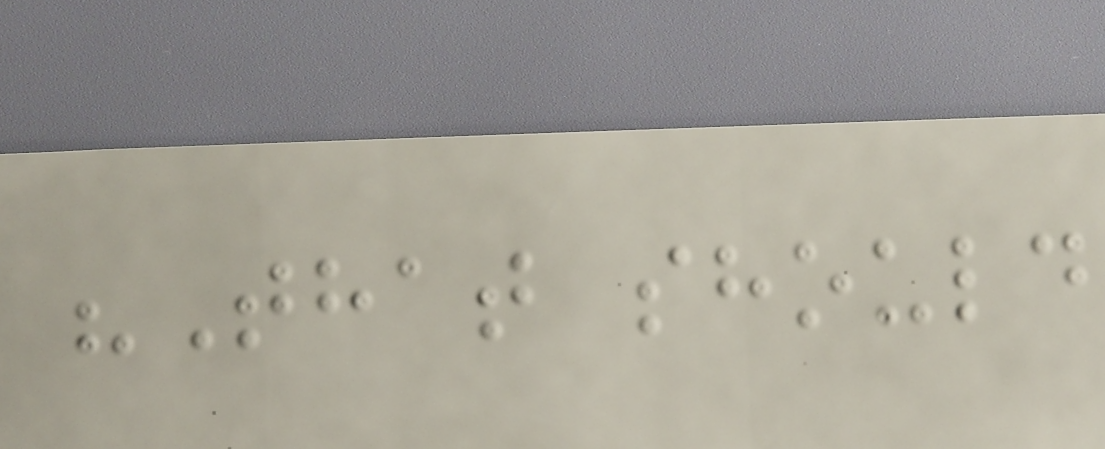"That should
